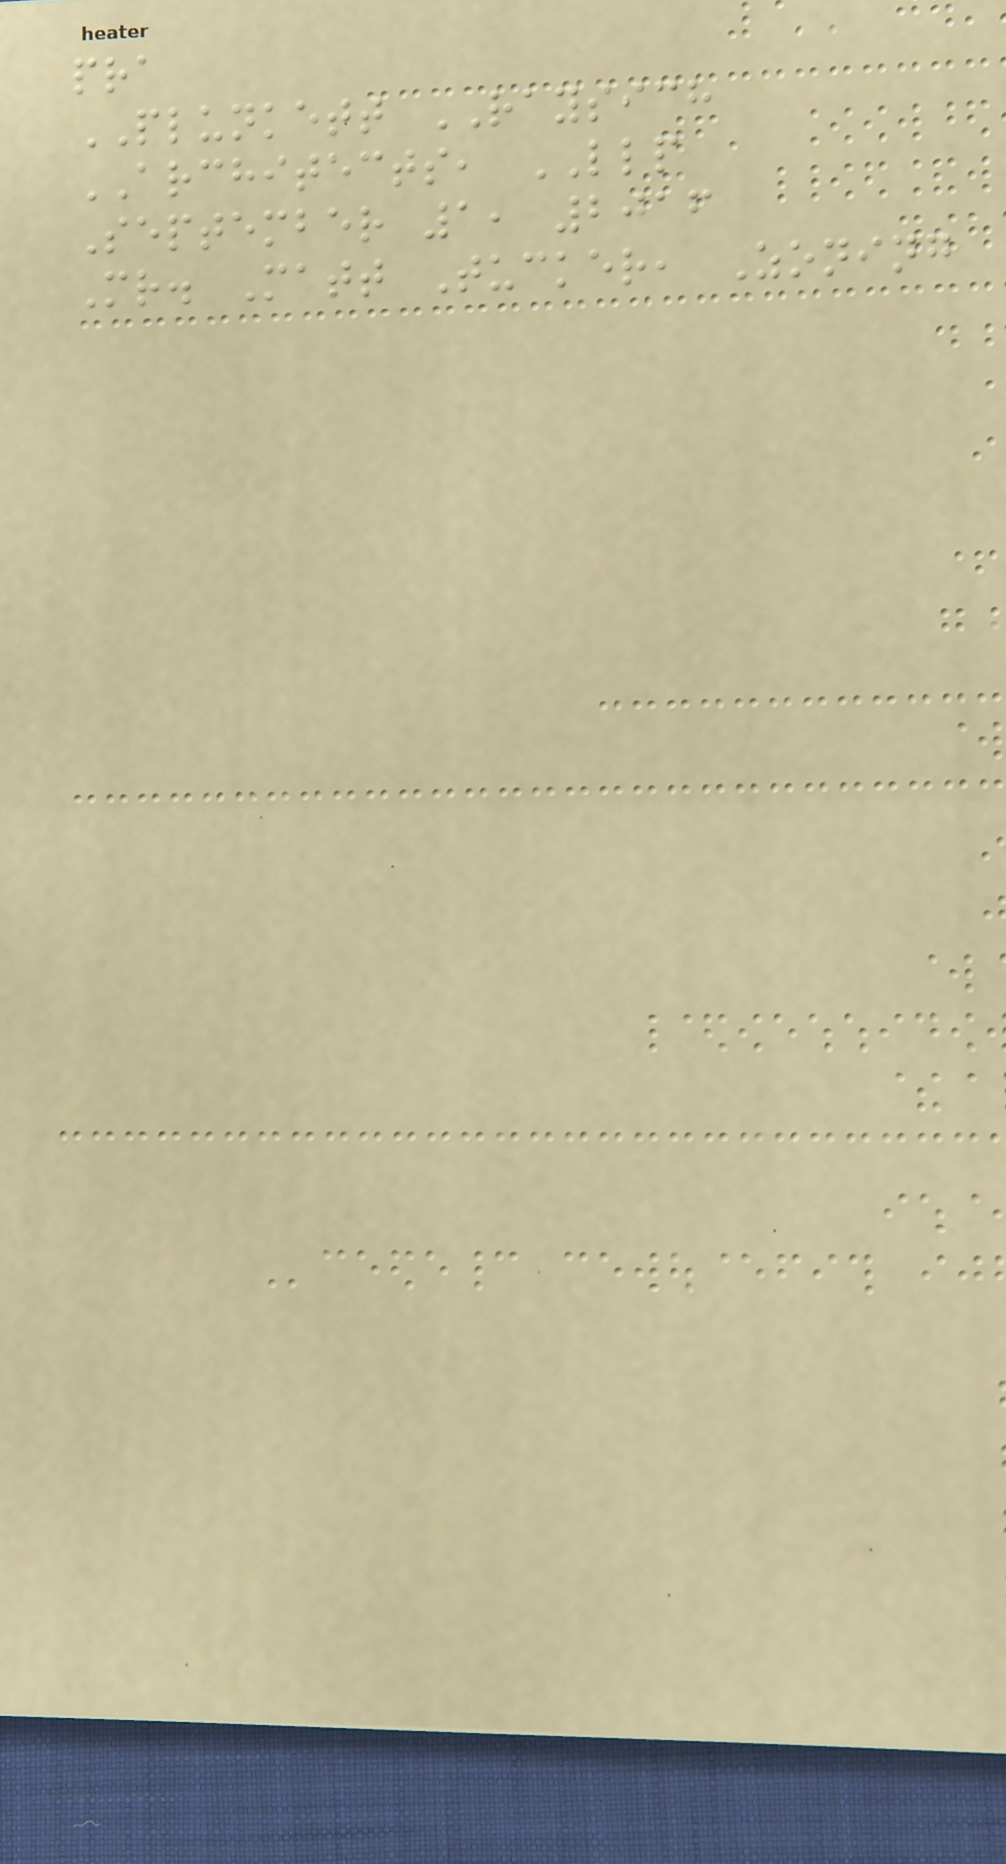pra
PLUNKETT RAYSICH
ARCHITECTS, LLP
September 1, 2016
Mr. Matt Tucker, Zoning
